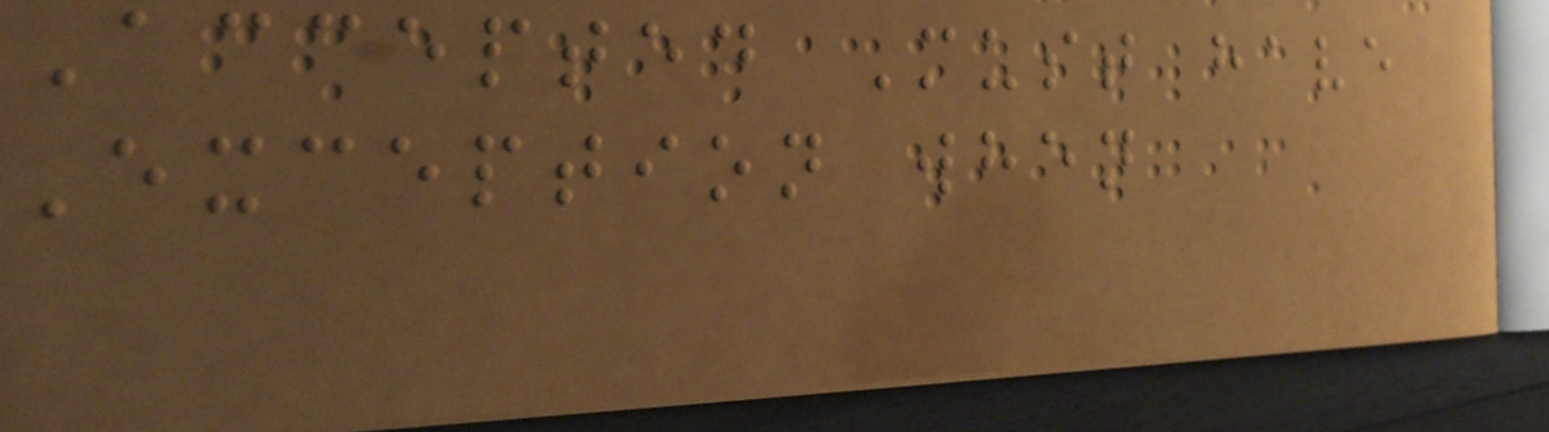Accepted Must have
Exception when
